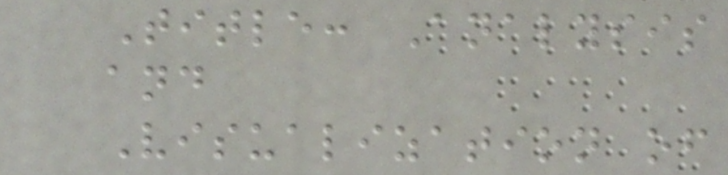Title: Analysis
and
Visualization of
